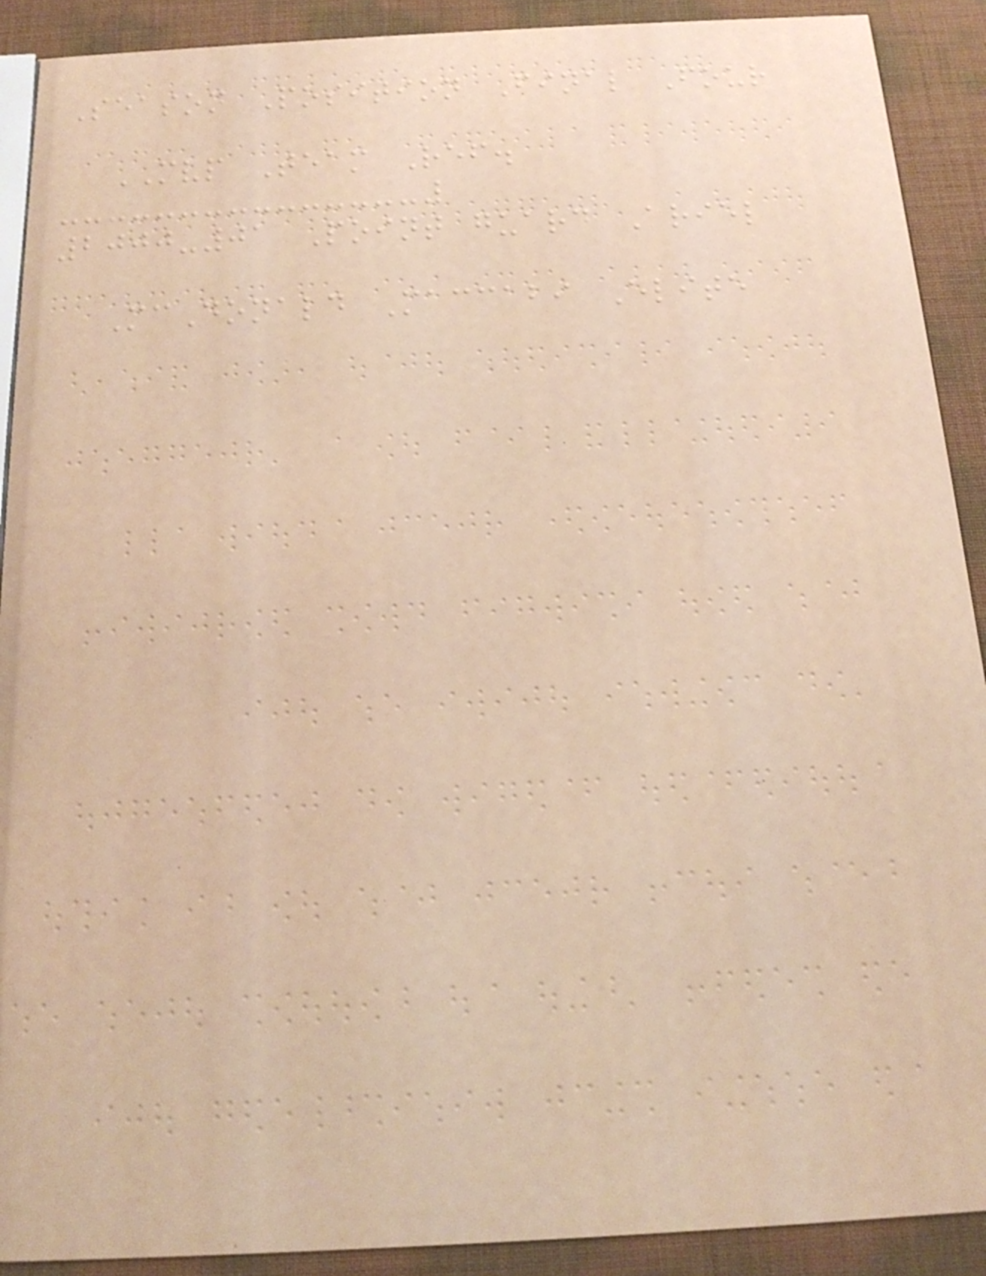Season Position Final Four
MVP Team Ref.
2000-01 Point guard Ariel
McDonald Maccabi Elite
